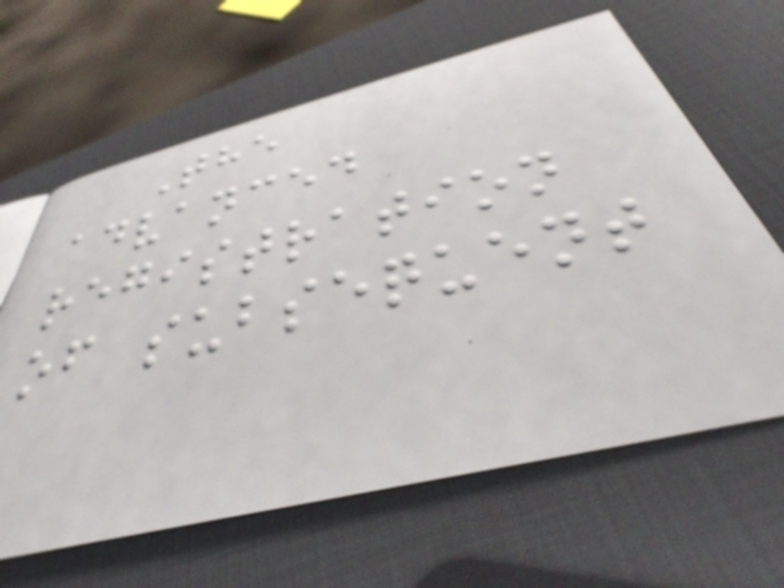The
advanced
registration
of subsequent
